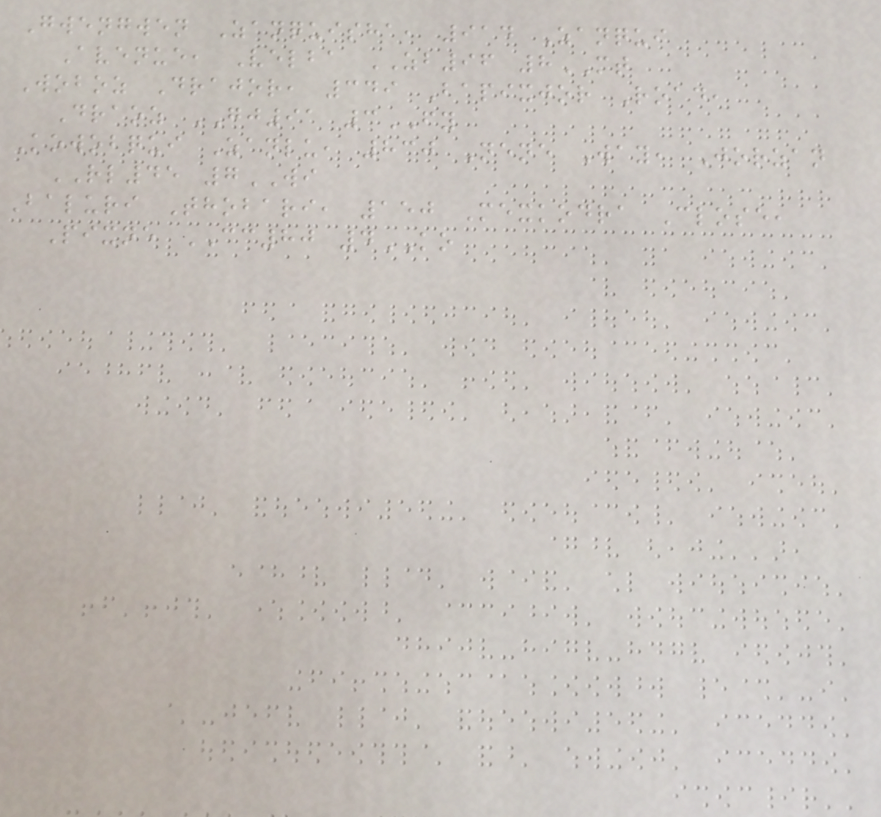Gwengwen Zanquisha, 914 Zanqui
Avenue, Velba ZB96 8MT
Woboz Drajor, 349 Bapixjor Road,
Draoz GJ91 3FY
Kowobqui Zanlu, 830 Nene Way, Jorzan
RL45 7WI
Baluri Thobari, 150 Mexkodra Close,
Pixne CC80 4KO
